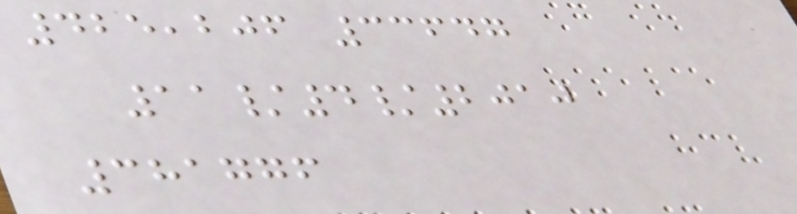425,206 33647
11/4/2010
381776
